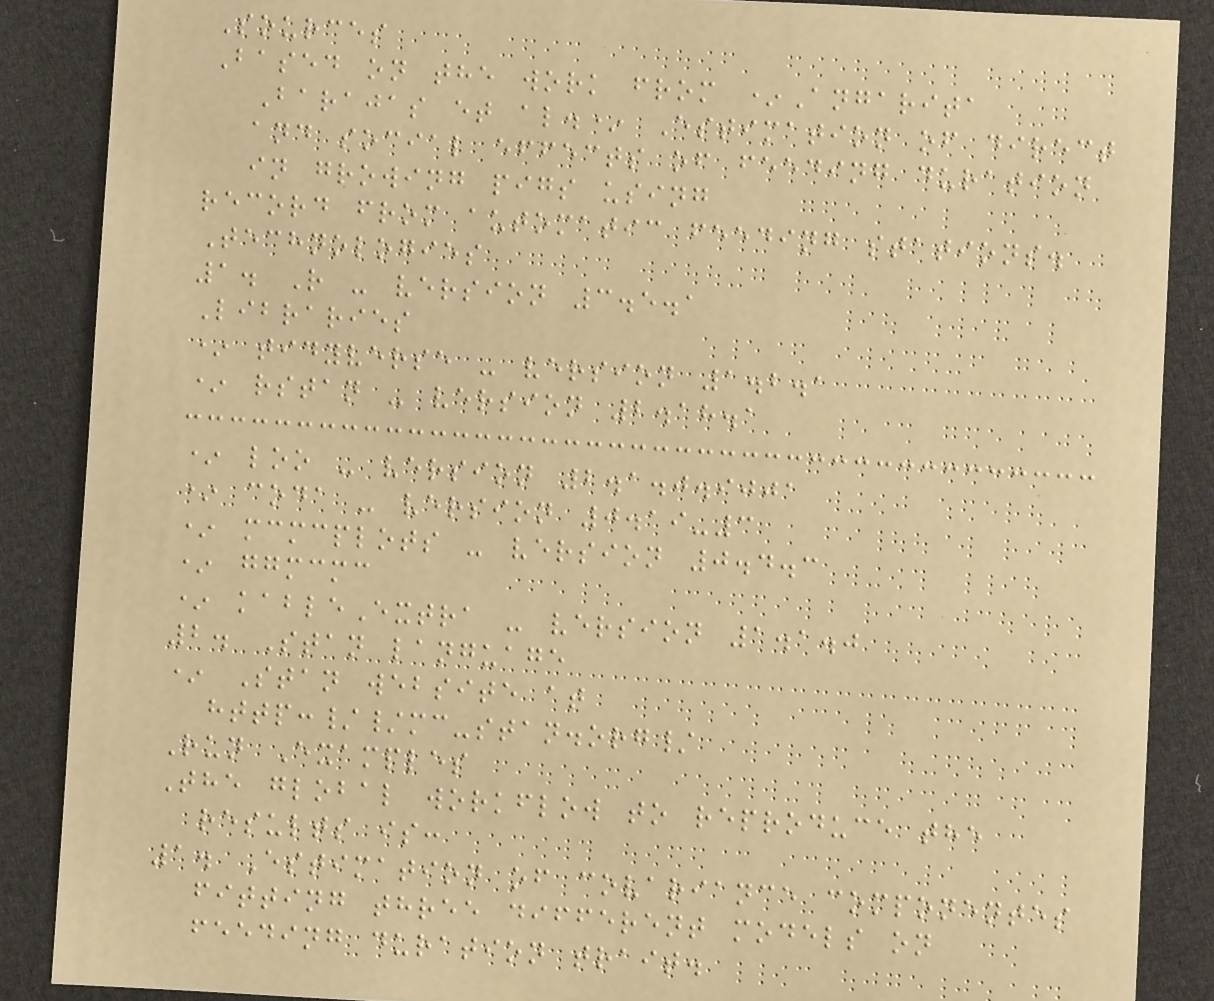Sources
Based on the work from *Angarita
Barajas et al.* Estimation of direct
and social effects of feeding duration
in growing pigs using
record from automatic feeding stations.
Technologies
1. R - version 3.5.1
Libraries
* tidyverse - version 1.2.1
* rstan - version 2.18.1
* loo - version 2.1.0.9001
* coda - version 0.19-3
* mcmcplots - version 0.4.3
* ggmcmc
* kableExtra - version 1.1.0
2. Stan language
* Stan website at
http://mc-stan.org/
Run Examples
The global workflow to reproduce the
results is:
1. Estimation of covariance componentes
fitting three different models on
feeding duration trait.
